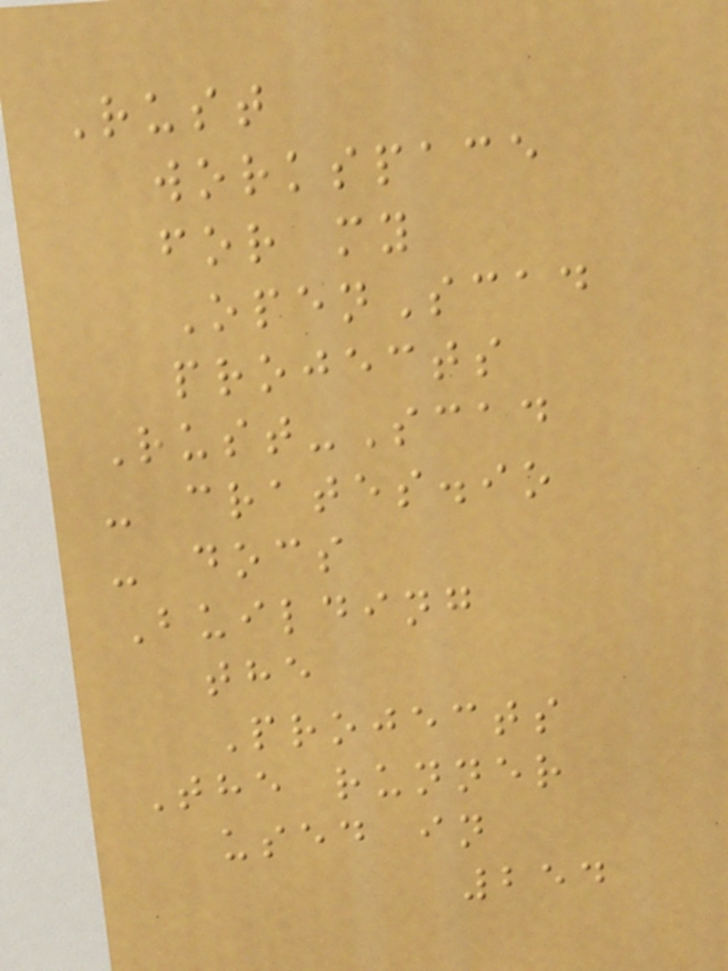Rust
workspace
for my
OpenScad
projects
Rust-Scad
- crates.io
- docs
Building
the
Projects
The runner
used in
254
